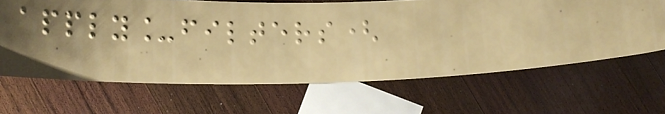apply_filters(
